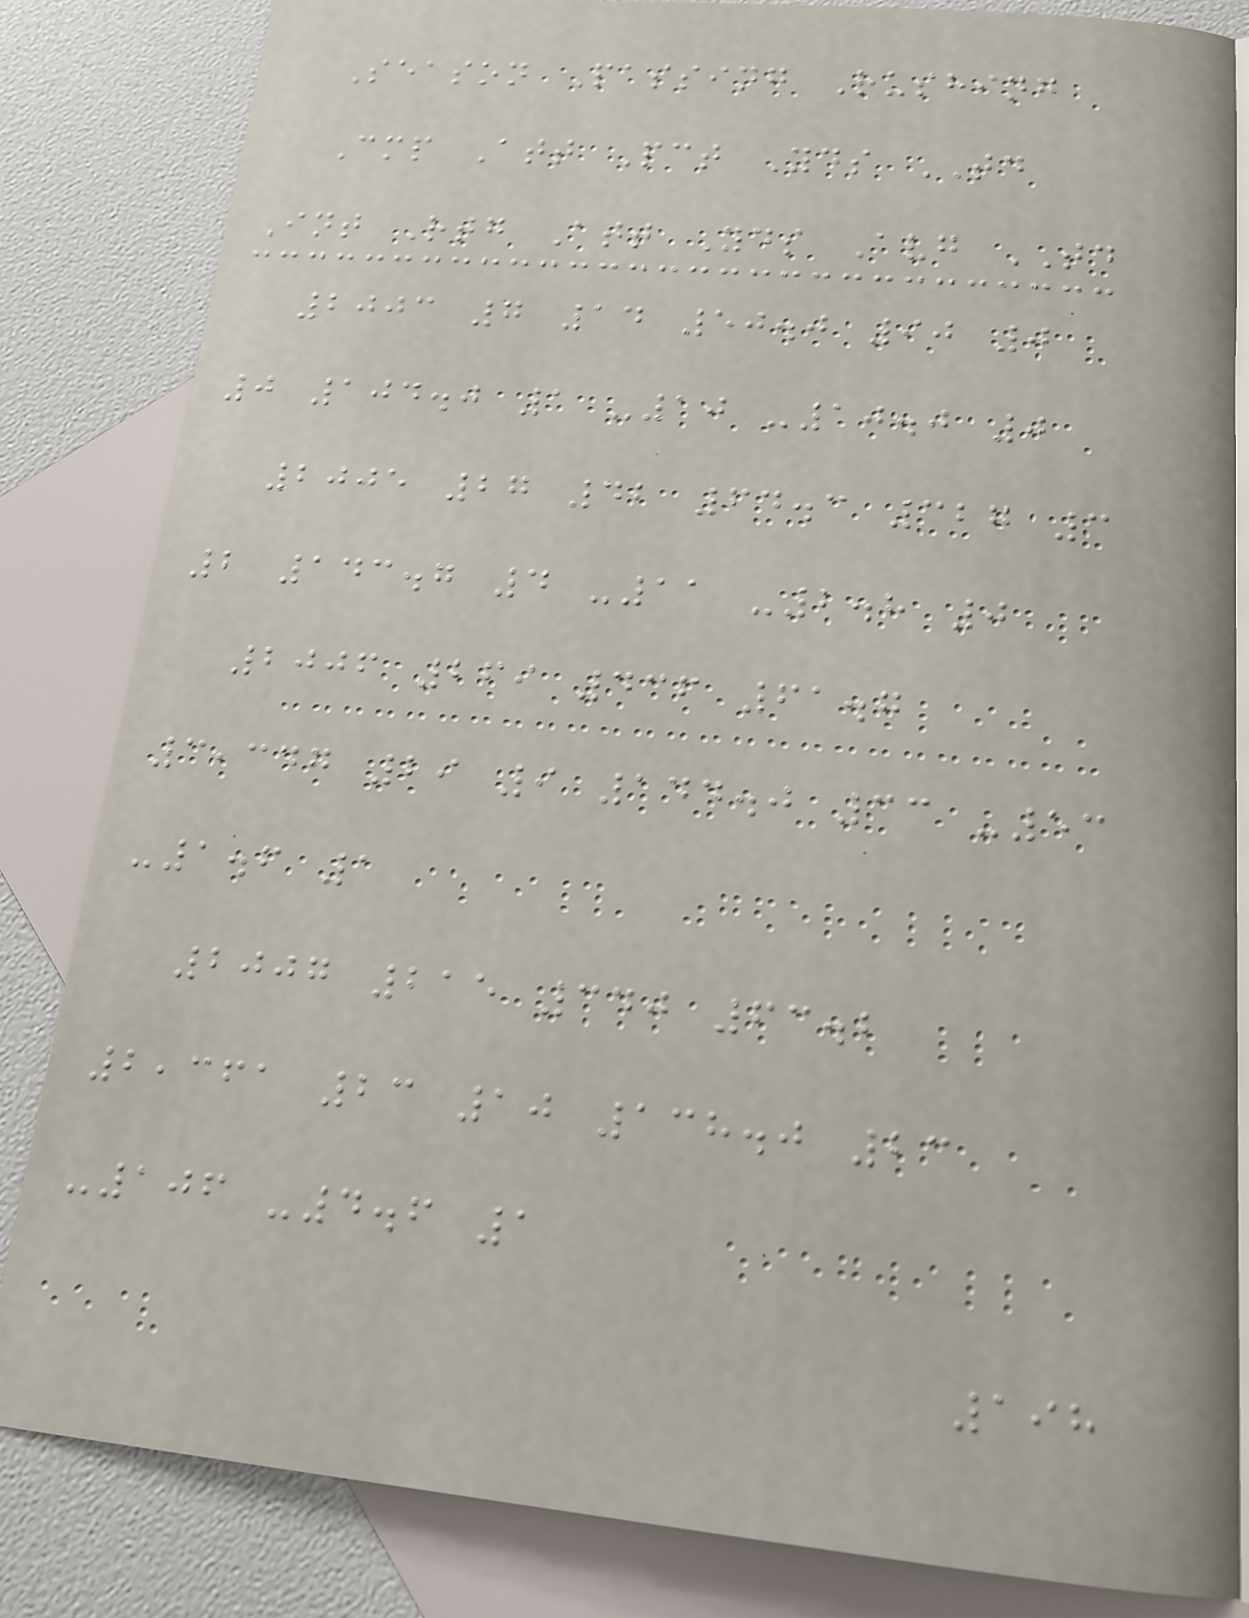Season Passing Rushing
Cmp Att Pct Yds TD
Int Rtg Att Yds Avg TD
2003 7 14 50.0 90 0
0 104.0 1 -10 -10.0 0
2005 27 42 64.3 327 3
2 143.7 4 -11 -2.8 0
2006 269 436 61.7
3,347 29 9 144.0 33 -53
-1.6 1
2007 215 340 63.2
2,361 23 10 138.0 23
-106 -4.6 1
198
